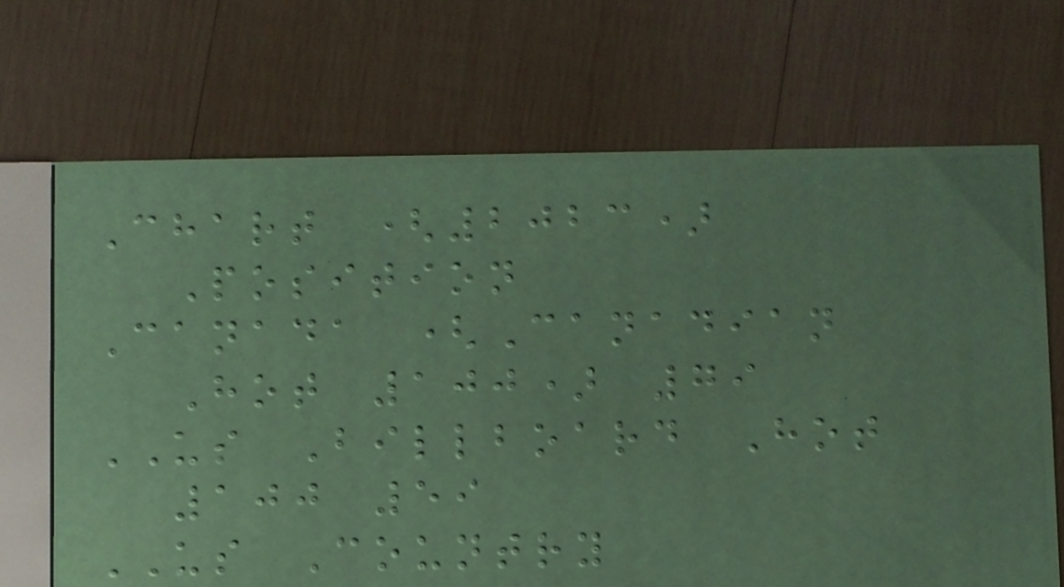Chart (2023)
Position
Canada (Canadian
Hot 100) 79
US Billboard Hot
100 59
US Country
